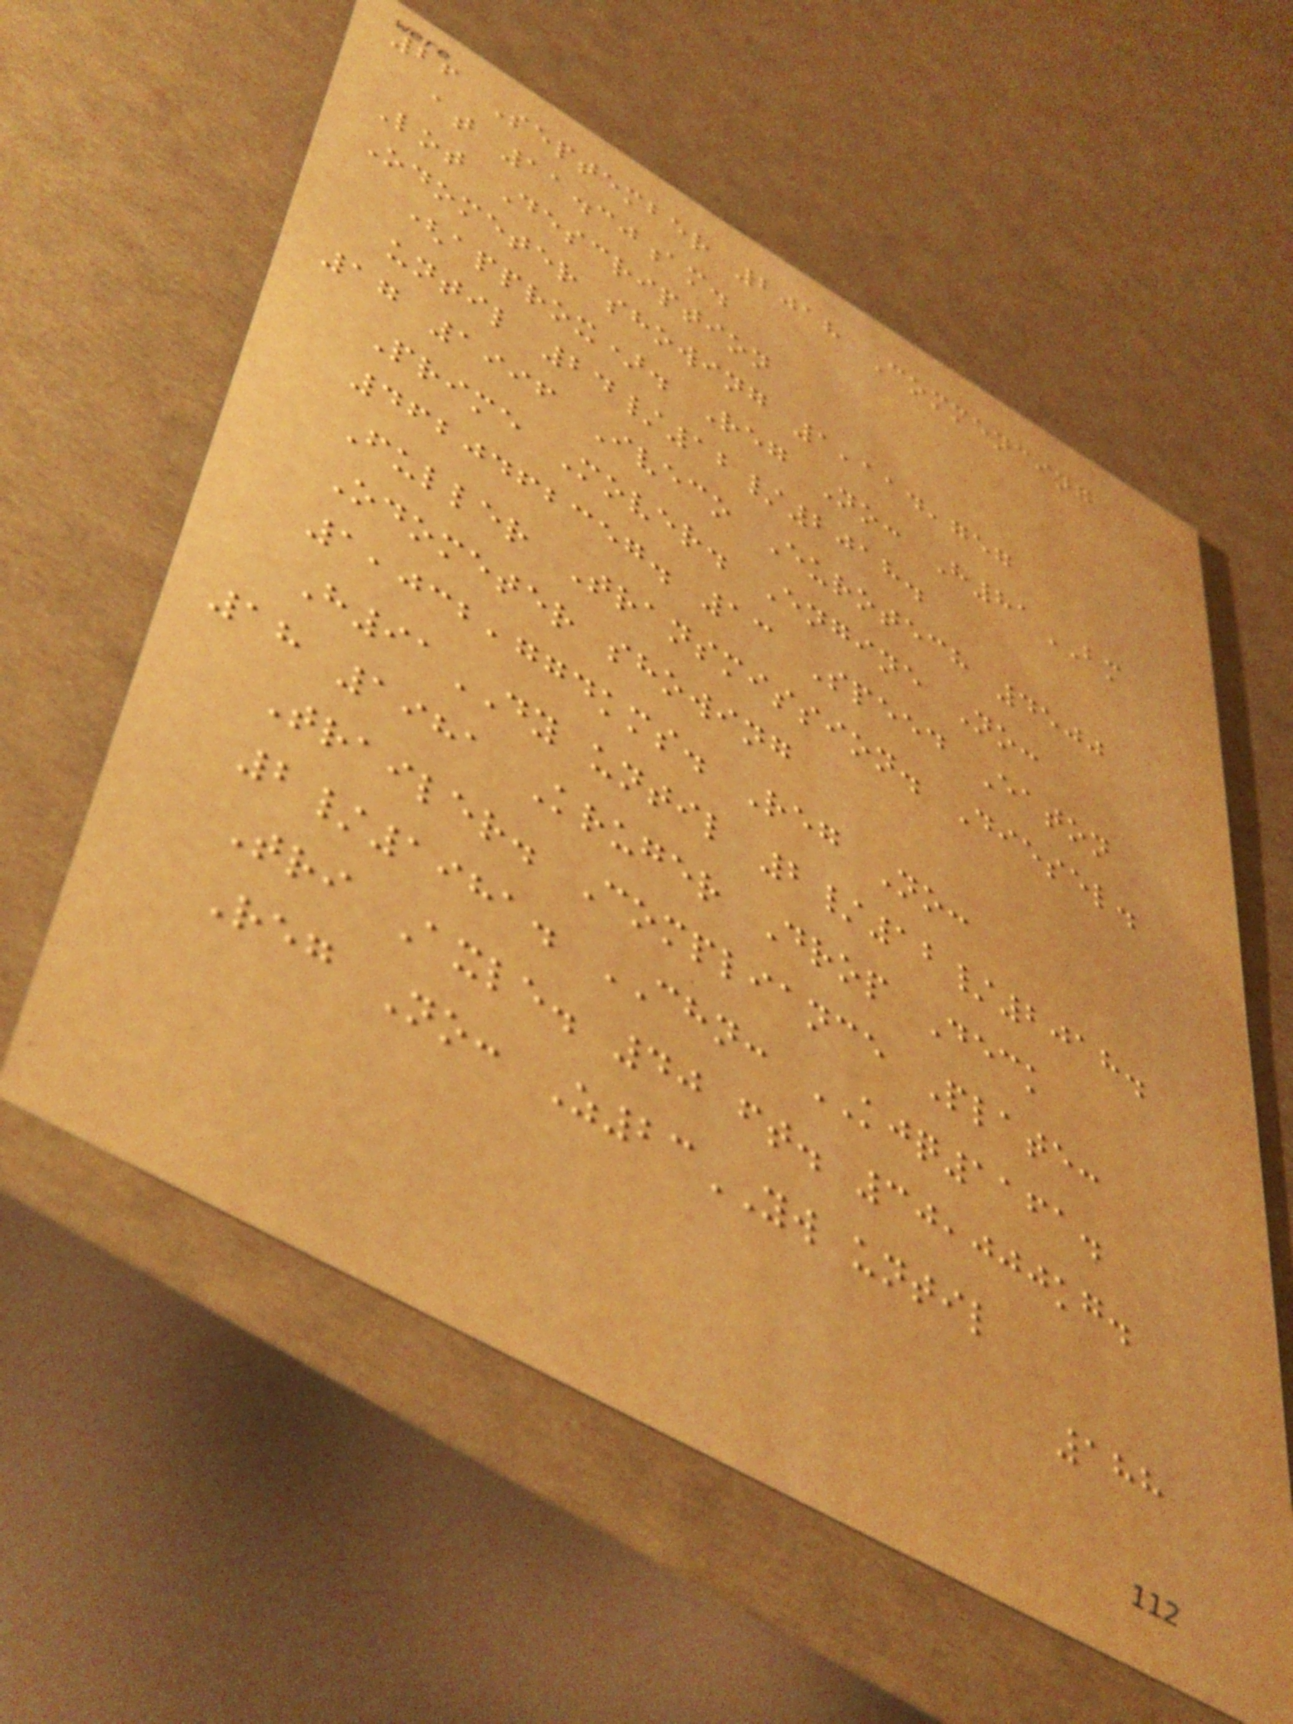26 September 2018 Commencing
at 11.30am.
Lot Description
Odometer showing 1,114,757
(approx). Reg No: H81BM
until 24/12/2018.
17 1996 Iveco Eurotech 4500
Prime Mover. Engine No:
4620462357. 13 Speed Eaton
Fuller Transmission. Diesel.
Odometer showing
1,032,774kms. Reg No:
H91DY until 2/12/2018.
18 1981 Kruger Drop Deck
Trailer. Compliance Plate:
2/1981. CHN: KJQ1161.
Tri Axle. 40 ft. 30,000kg.
Reg No: Z23YW until
188
